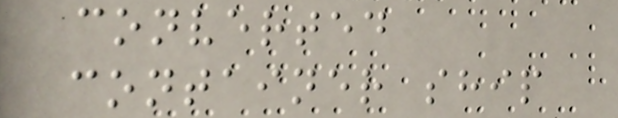converted
container ship
